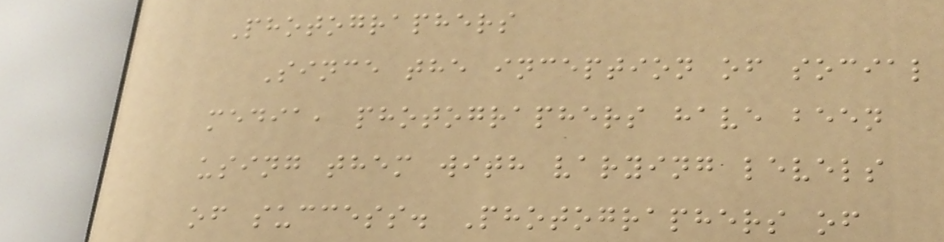Photographers
Since the inception of social
media, photographers have been
using them with varying levels
of success. Photographers of
